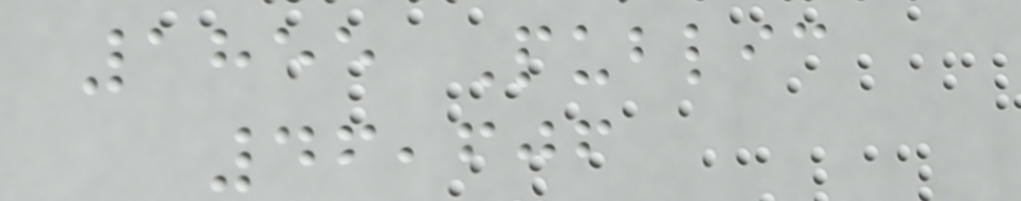1855 Public
46,606
